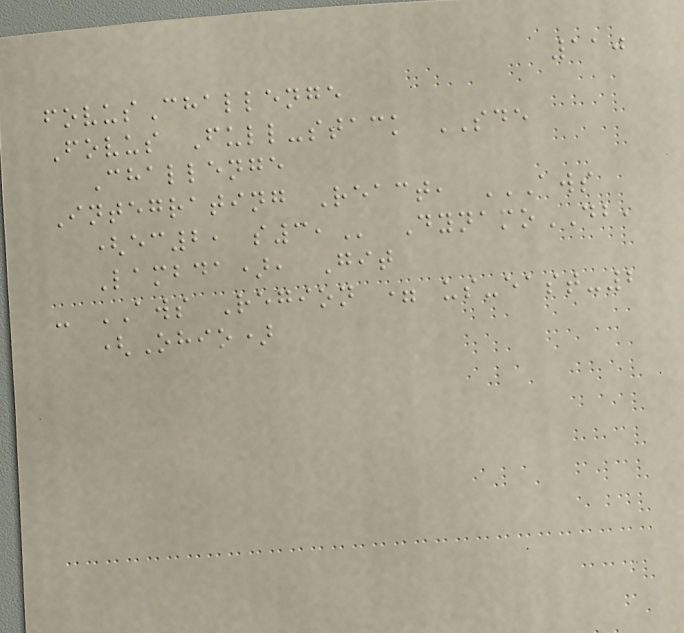110
fovusChallenge
Fovus Full-stack SDE
Challenge
Integrating React, AWS
(EC2, S3, DynamoDB,
Lambda), Git
- AWS Region = us-east-2
(Ohio)
